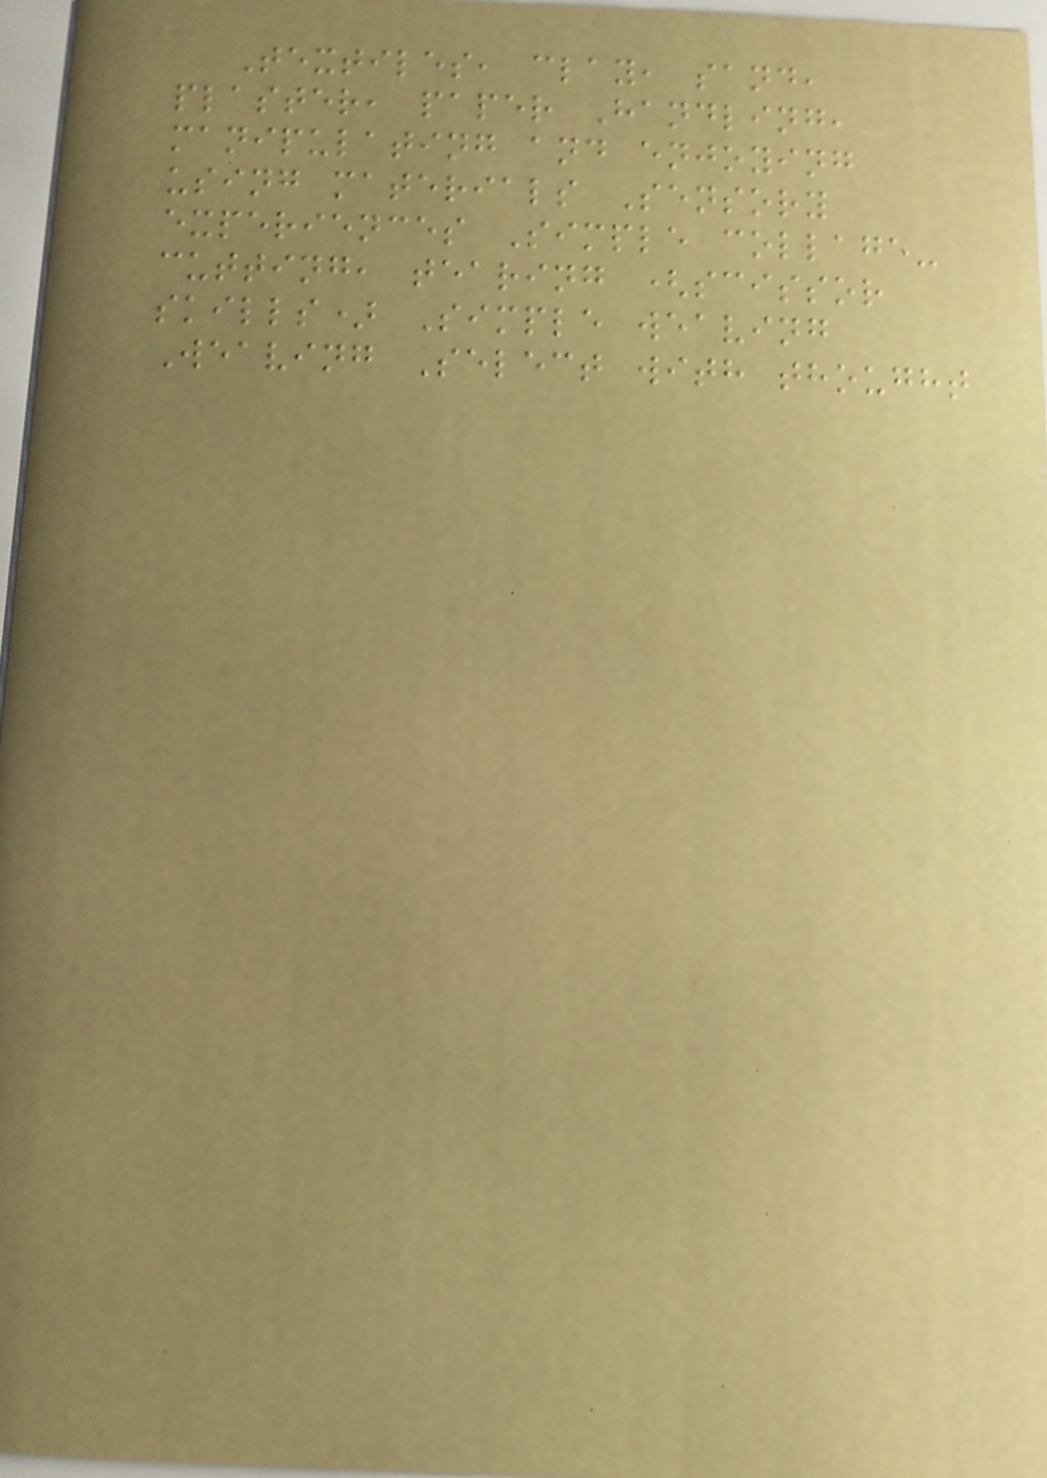Textiles, clay, sand,
plaster, paper Handling,
manipulating and enjoying
using materials Sensory
experiences Simple collage-
cutting, tearing (scissor
skills) Simple weaving
Weaving Select with thought
